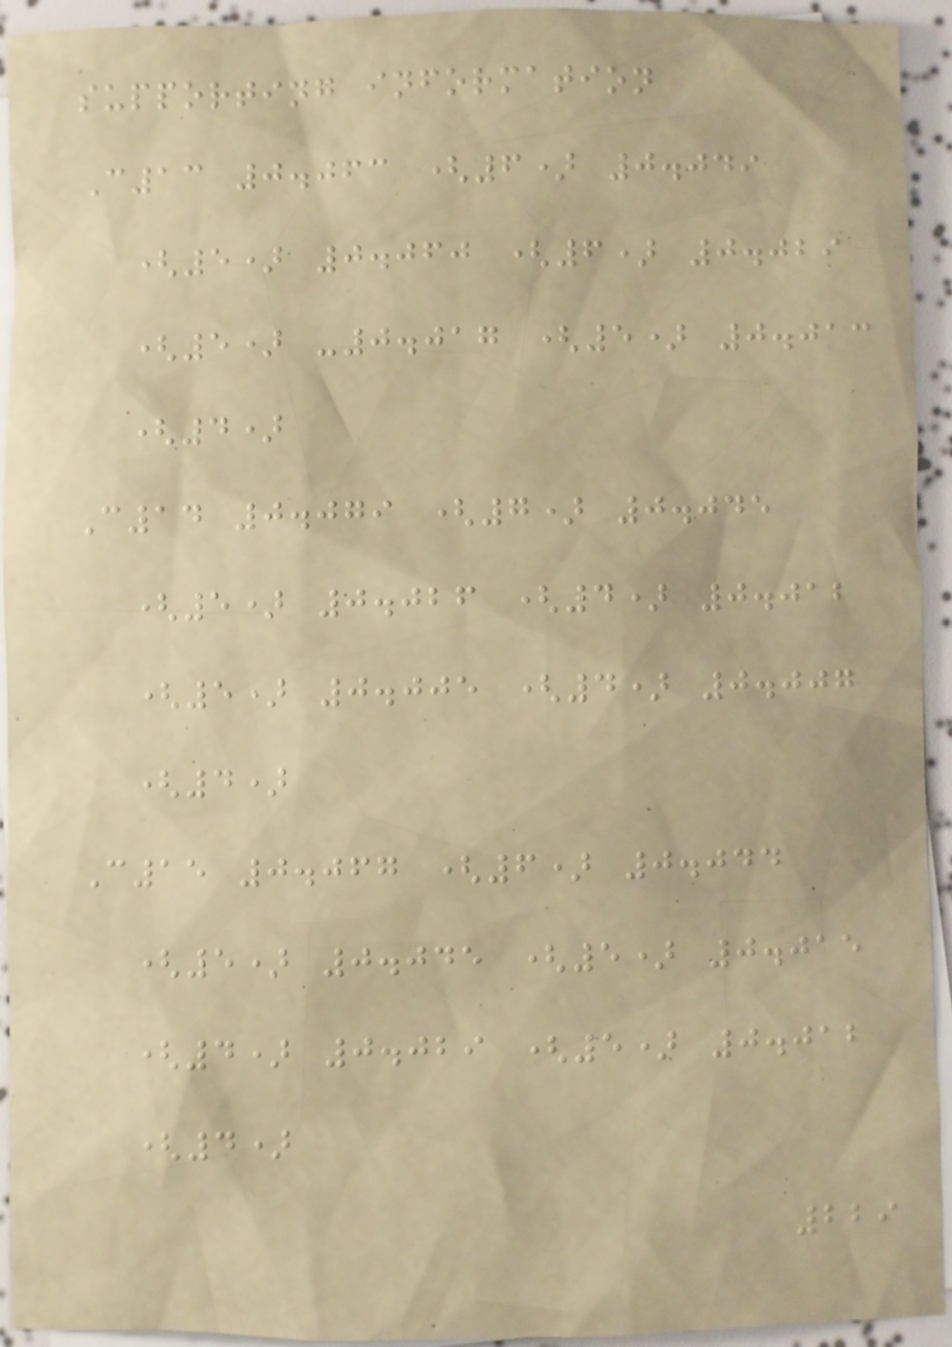supporting information
C13 0.063 (6) 0.049
(5) 0.060 (6) 0.029
(5) -0.017 (5) 0.013
(4)
C14 0.079 (7) 0.045
(5) 0.026 (4) 0.012
(5) 0.005 (4) 0.007
(4)
C15 0.067 (6) 0.044
(5) 0.045 (5) 0.015
(4) 0.029 (5) 0.012
(4)
229
